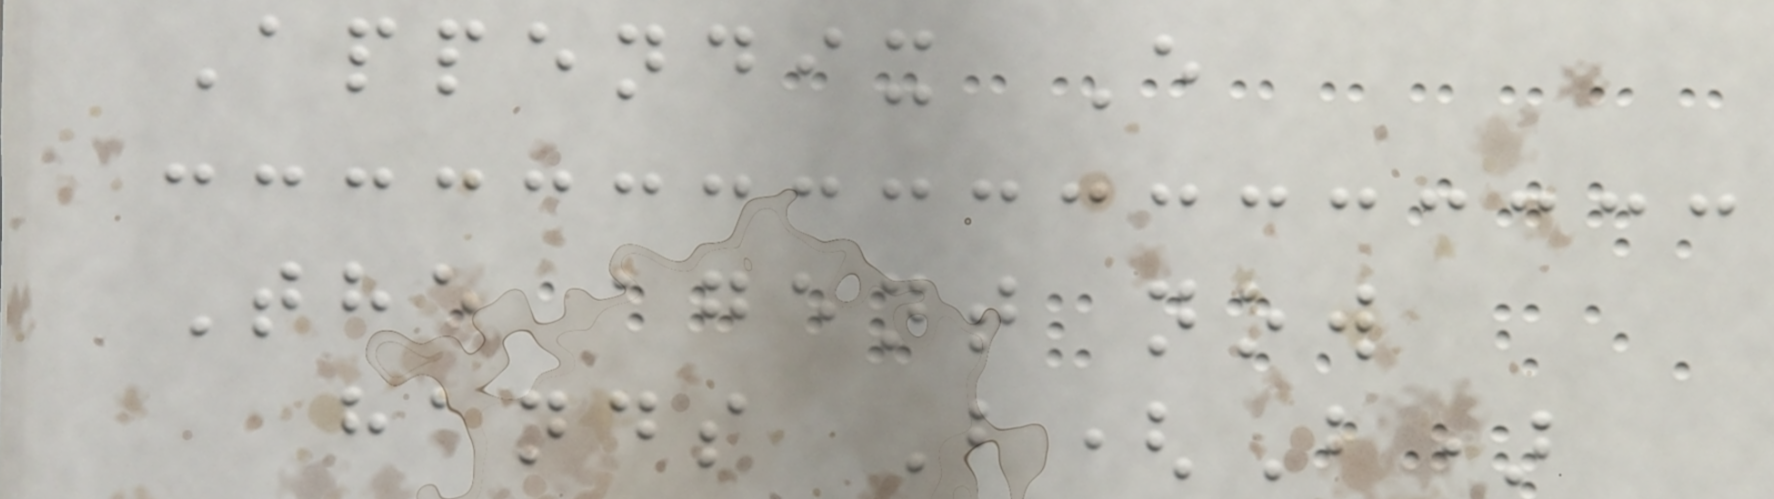Appendix E
The agent now
hands B(B)
